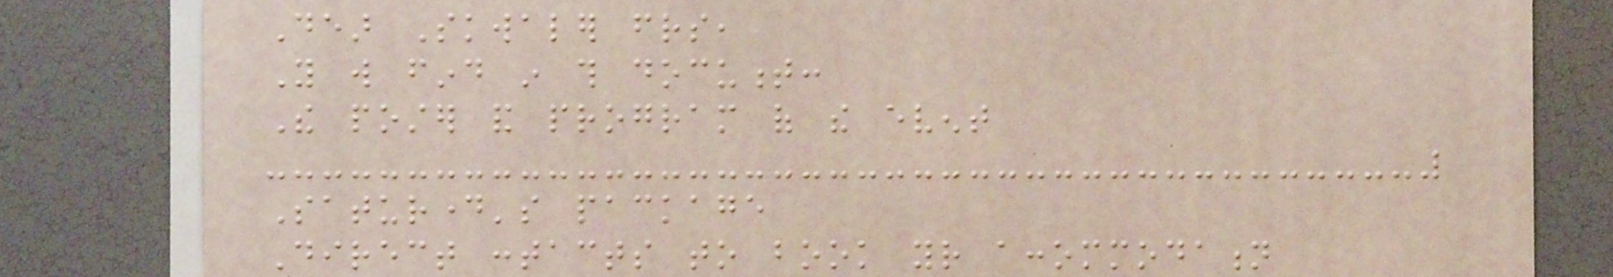Dear Skwaler friends,
You will find in this document:
The poster and program of the event
Saturday's package
Direct contacts to book your accommodation
